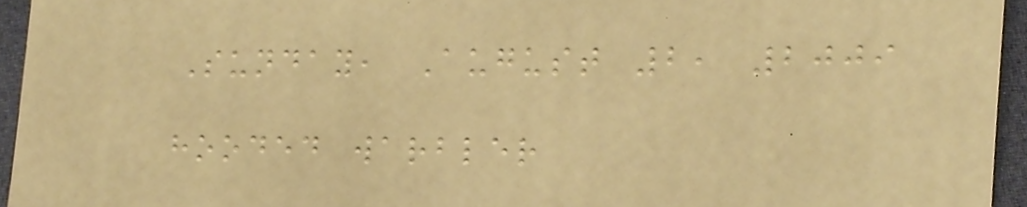Sunday, August 2, 2009
hooded warbler
